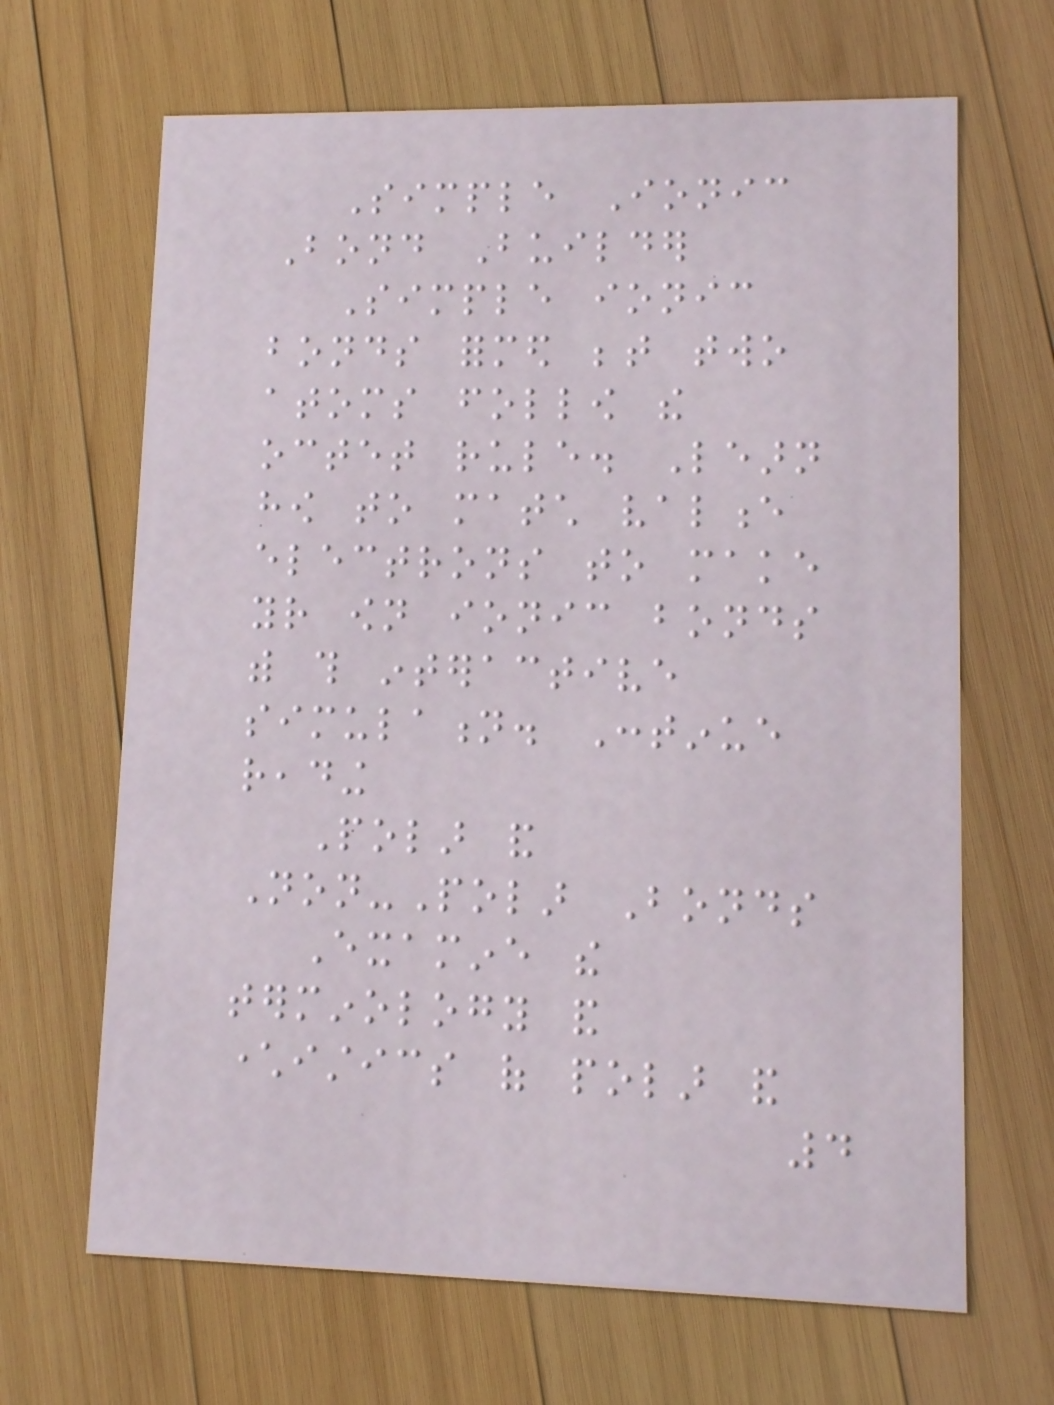Simple Ionic
Bond Builder
Simple ionic
bonds formed between two
atoms follow the
octet rule. Learn
how to match valence
electrons to make
your own ionic bonds
with this interactive
simulation. Continue
reading
Polar and
Non-Polar Bonds
Examine the
terminology and
characteristics of polar and
4
